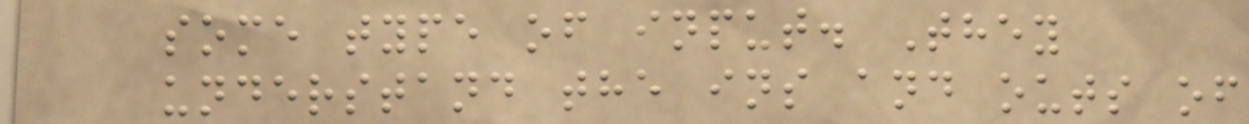some type of input. They
understand the ins and outs of
